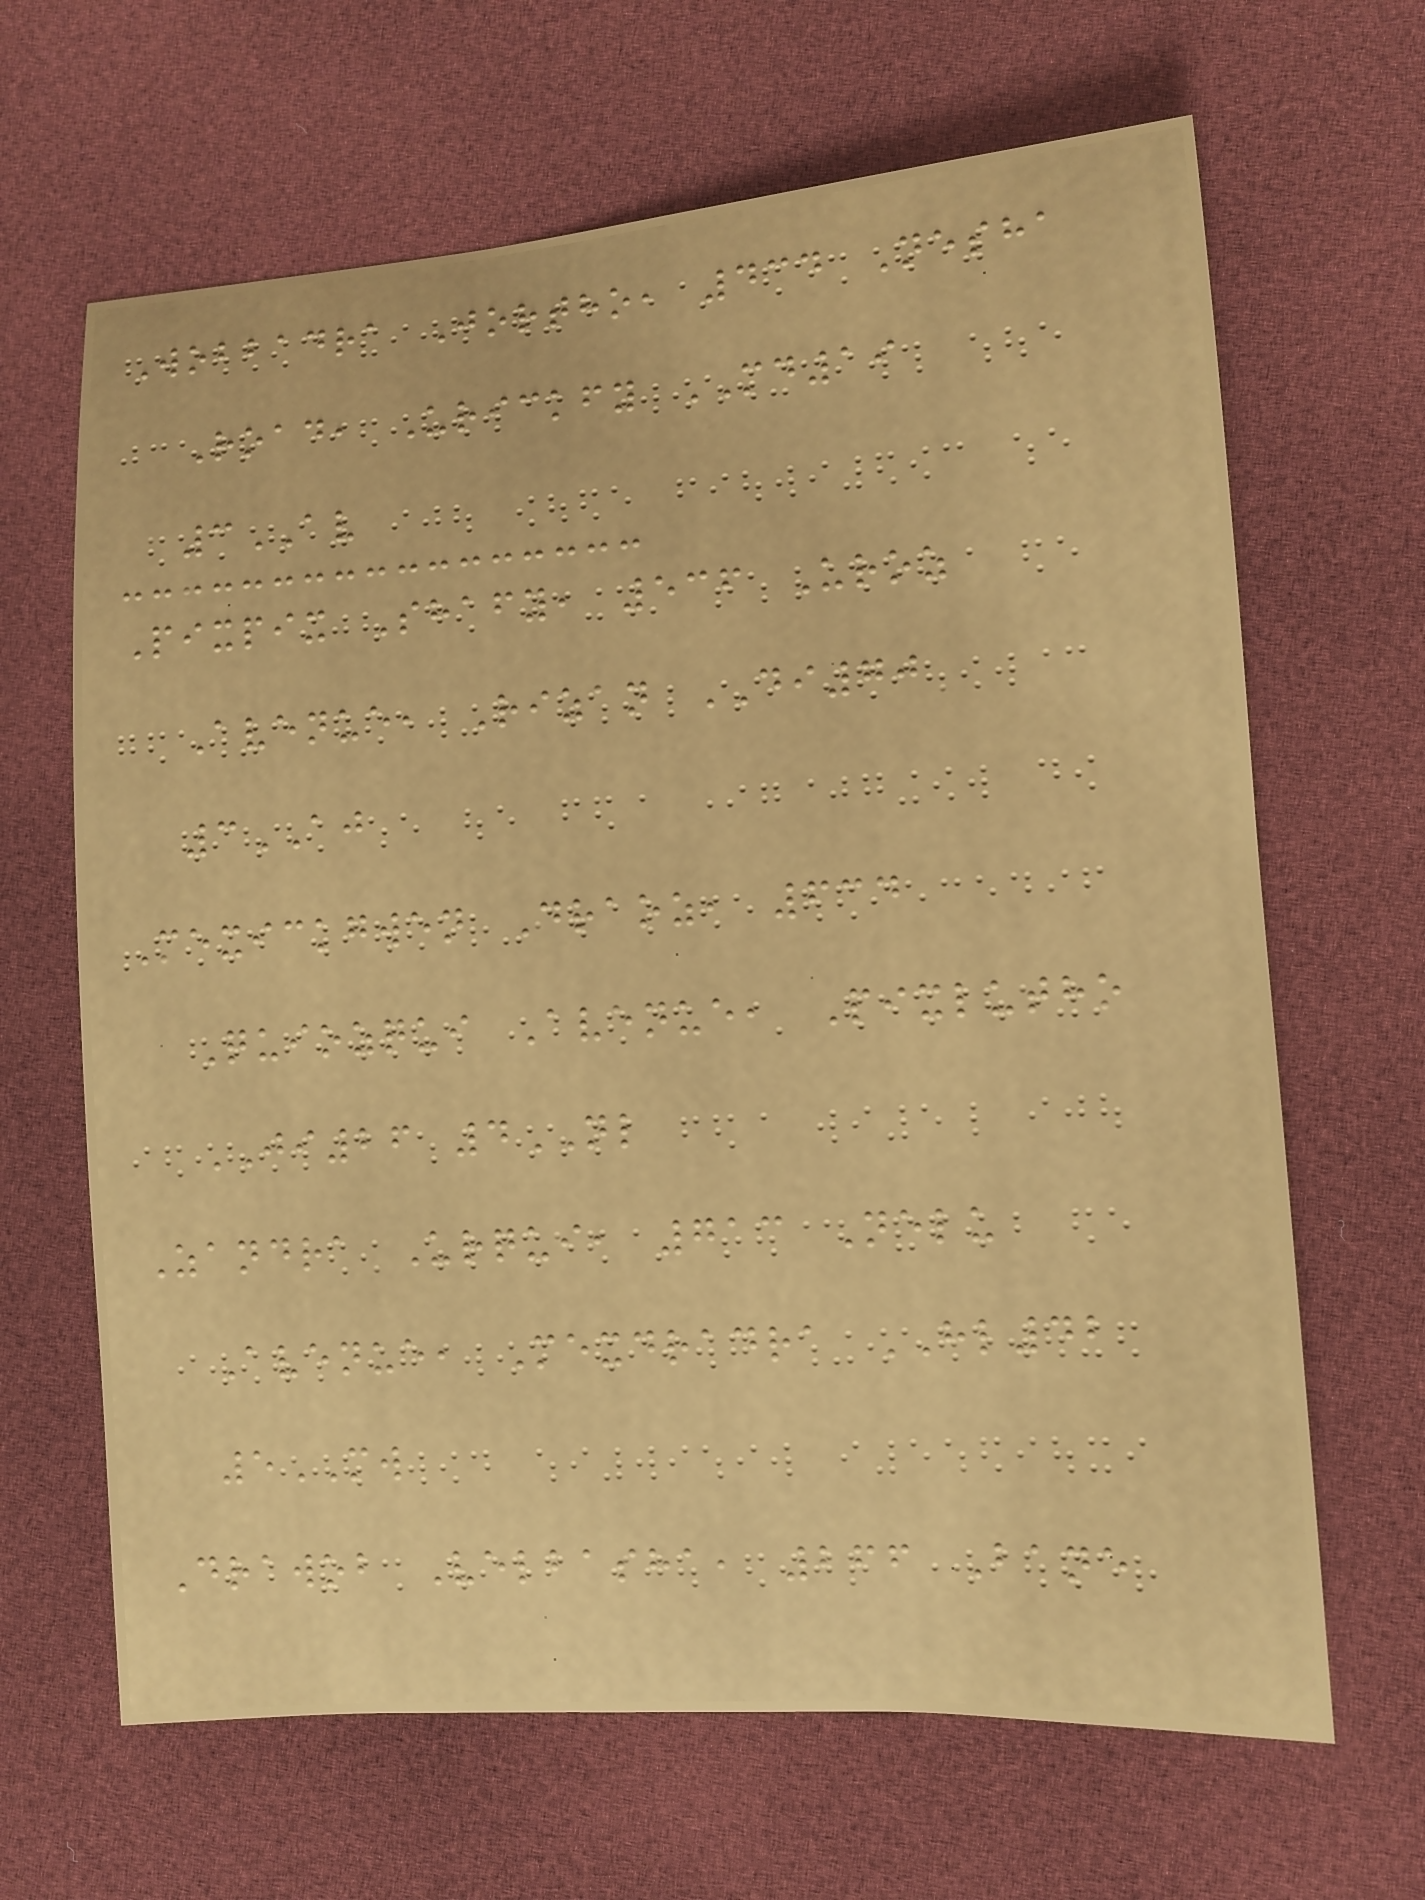Wobbadra Jortho, 434 Nesha
Road, Urickfy MD19
3AV
Pixpix Shafy, 536 Uroz
Avenue, Rizan DI70
3AJ
Mexickgwen Draoz, 634
Quiozqui Avenue, Pixlutho
JI26 4NL
Zandra Urqui, 713 Nelu
Avenue, Mexdradra HL42
5MW
Drawob Velbasha, 266 Bane
